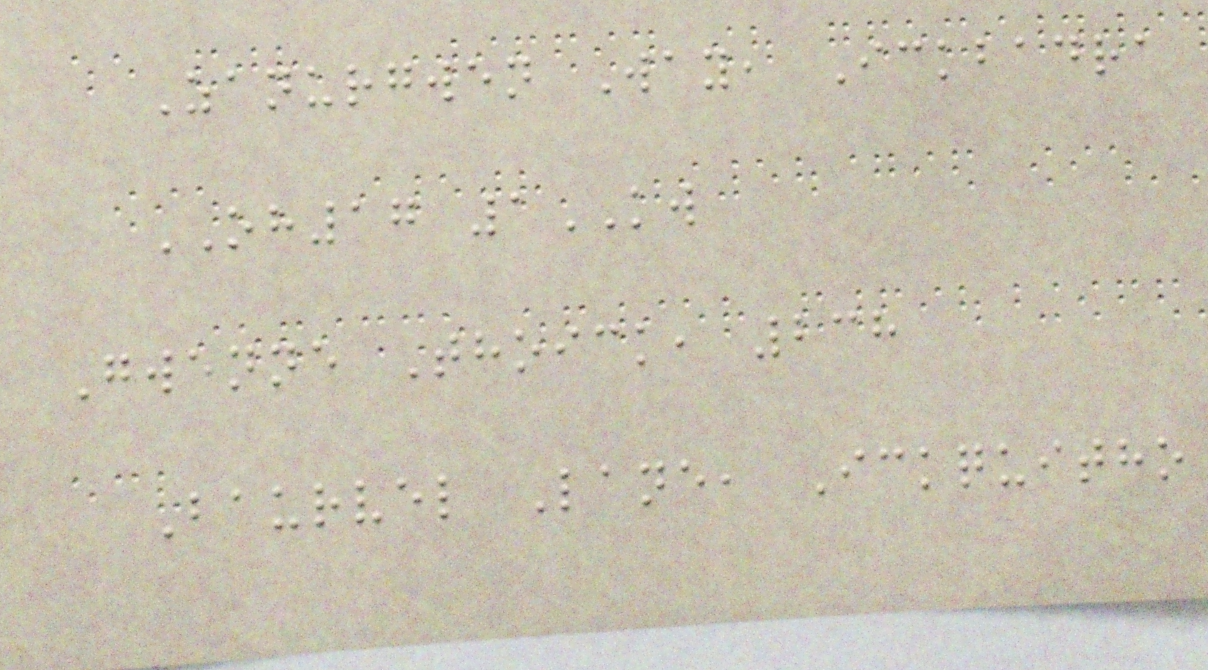Zanurgwen Way, Ickbadra
OH17 1KW
Gwenne Thoick, 238
Baurvel Lane, Ickquitho
